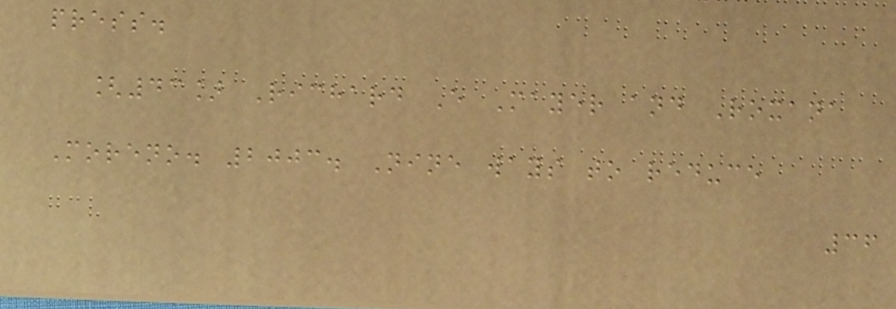press.
[43] Richard E Mayer and Roxana
Moreno. 2003. Nine ways to reduce
36
